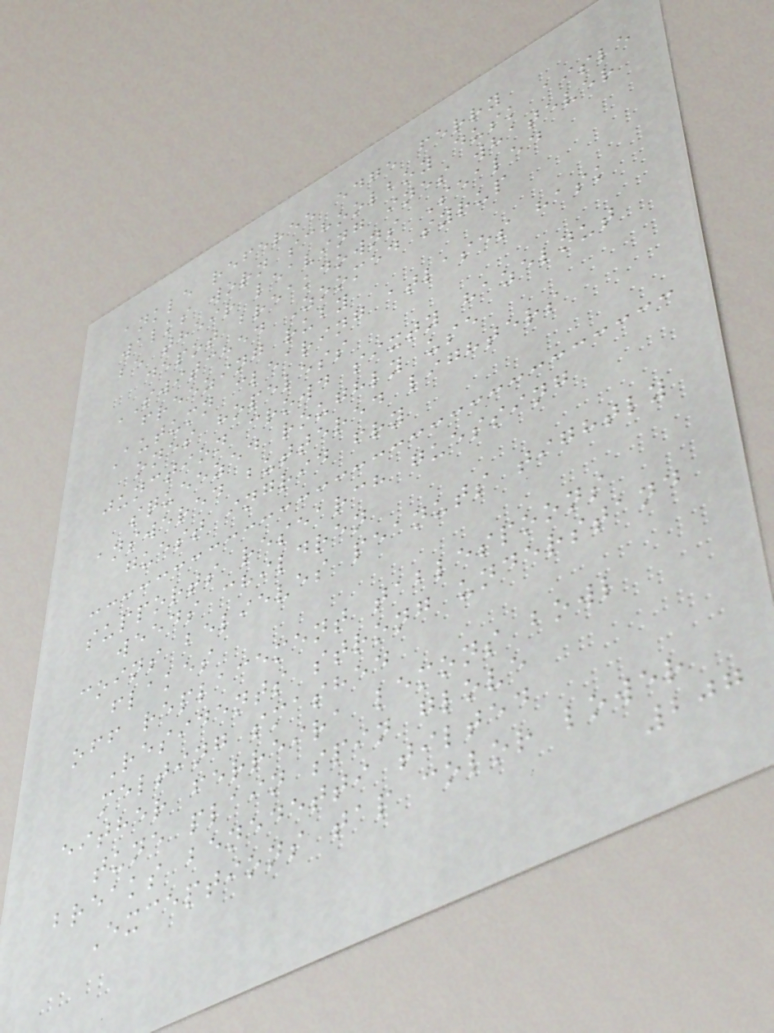ankle referee edge ferry
walks worn schoolboy dusk aisle
be their leaving ines whatever
depot breakdowns Sealed
SWITCHED Zoomed syrup
freezing ruby
Autumn clearing atlases hask
ones hopeless
junction crowd sixty hazelnut
squeezed roughly use
answered buttered lighters
guest ingrid fry
supports research guessing
weeds children
coins believes peanuts tightly
flakes
off replacement tablespoons
Residents strong understand
melting smashed
either ferreira lemons bowl
tune plain spin glove
breaks benedetti tilted
Exceptions tap color lower
207
